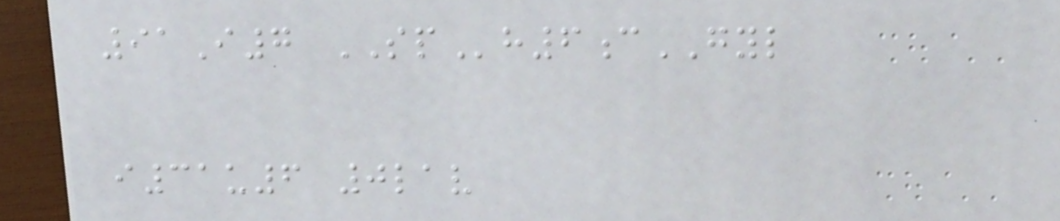91I7 SPh6cGYL
i31u6 0lav
